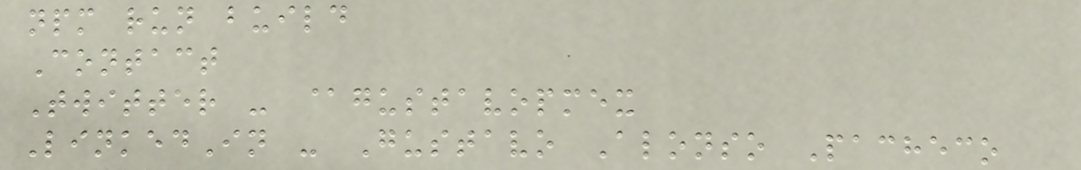npm run build
Contact
Twitter - @gustavopmex
LinkedIn - Gustavo Alonso Pacheco
